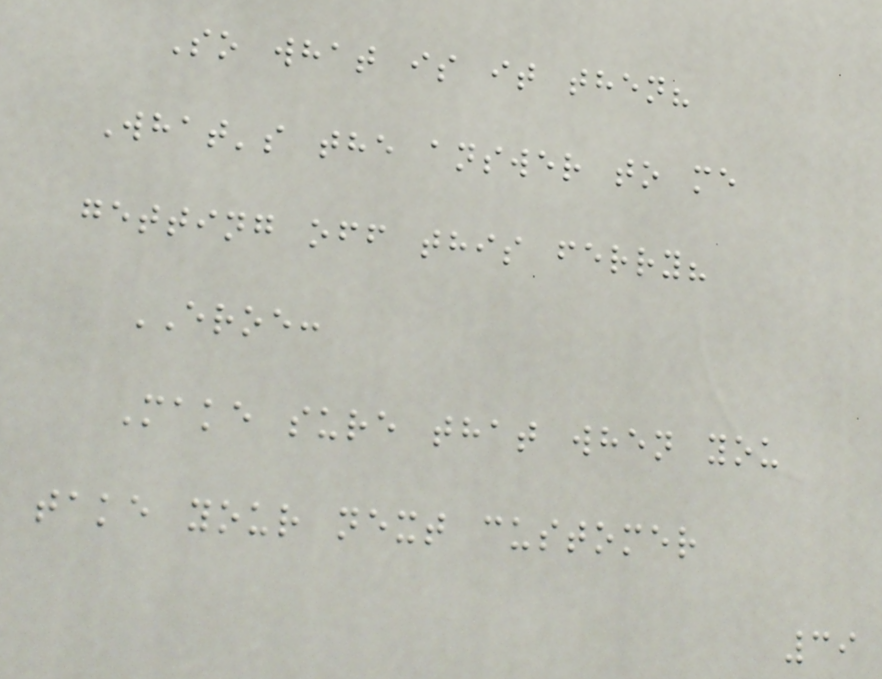So what is it then?
What's the answer to me
getting off this ferry?
EROE:
Make sure that when you
take your next customer
39
